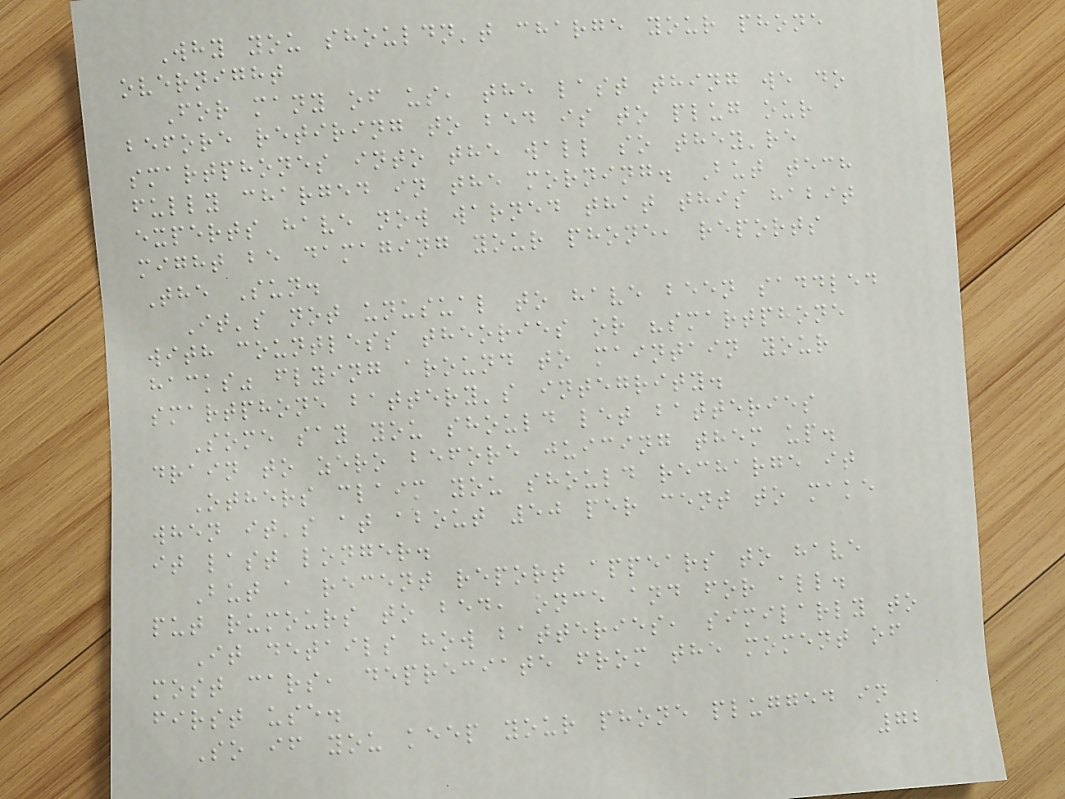Why you shouldn't charge your phone
overnight
For many of us, the last thing we do
before retiring to bed is to plug our
smartphones into the wall so they're
fully charged in the morning. But tech
experts have now warned that this habit
might be damaging your phone, reports
The Sun.
It's not unusual to have been saddled
with countless theories or "smartphone
hacks" flying around to maintain your
smartphone battery's integrity.
Some say you should let batteries
drain to zero before juicing them up.
Others claim you should recharge it
when it's at about 50 per cent to make
it last longer.
But a recent report appears to have
put rumours to bed, once and for all.
It details how batteries, similarly to
most cars, depreciate from the moment of
first use.
So if you keep your phone plugged in
72
